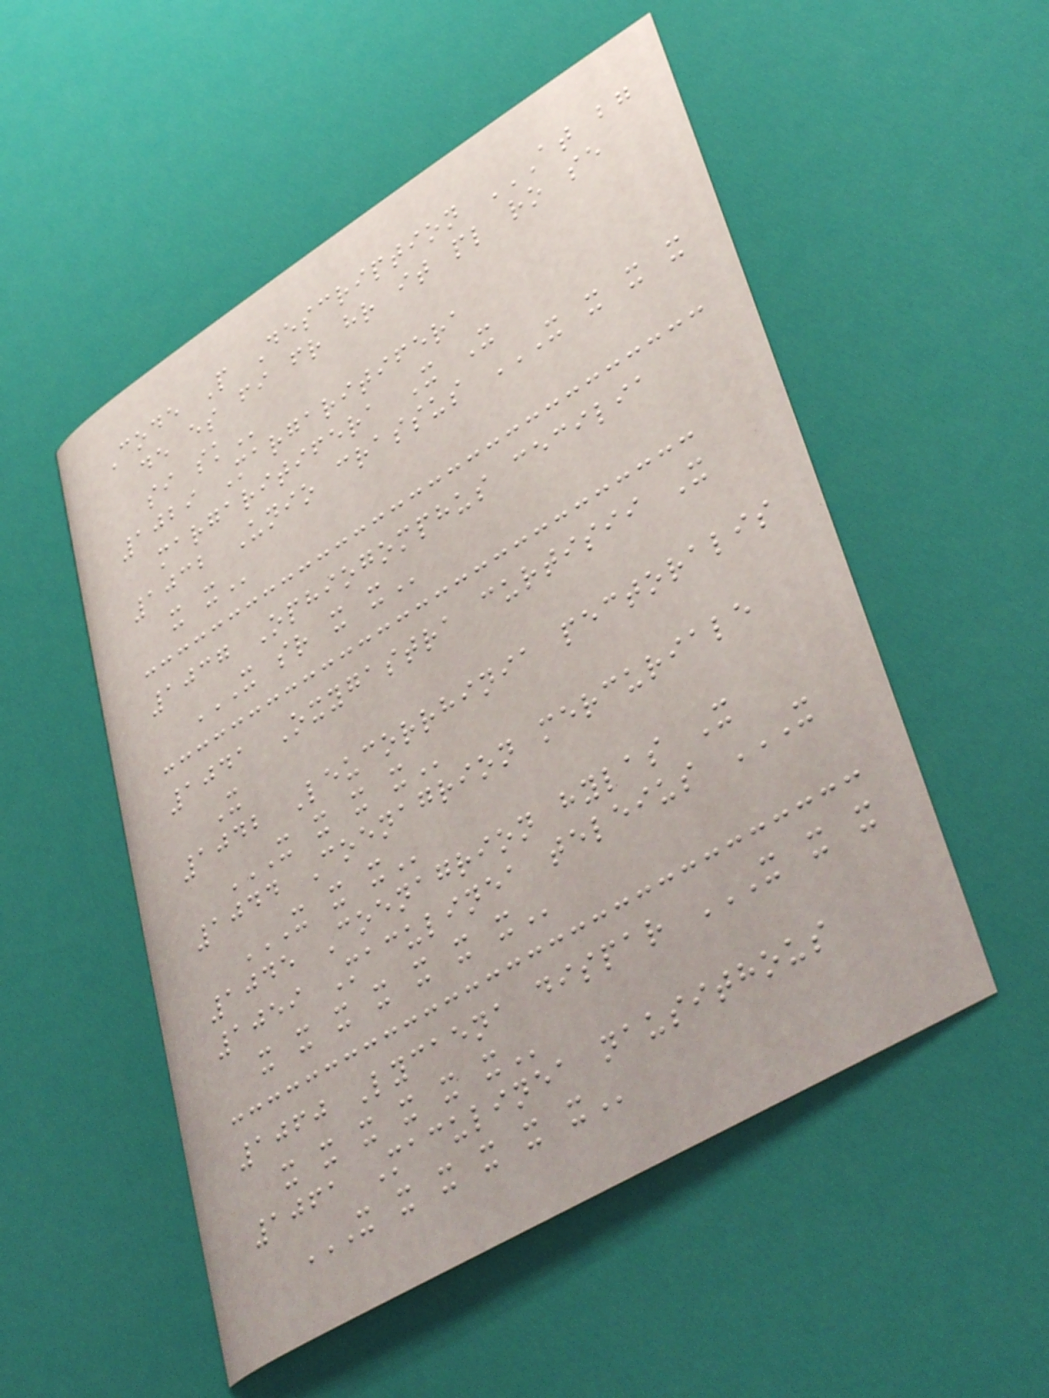Code P Description AT BG
DE ES FI FR HR IT PL RO SE
SI SK
1029 Margaritifera
margaritifera X X
1032 Unio crassus X X X X
X X
1037 Ophiogomphus cecilia
X SR X X
1041 Oxygastra curtisii X
X
1042 Leucorrhinia pectoralis
X X X X
1044 Coenagrion mercuriale
X X X
1045 Coenagrion hylas X
1059 Maculinea teleius X
X X X X X X X
1060 Lycaena dispar X X X
X X X X X X
1061 Maculinea nausithous
X X X X X X
